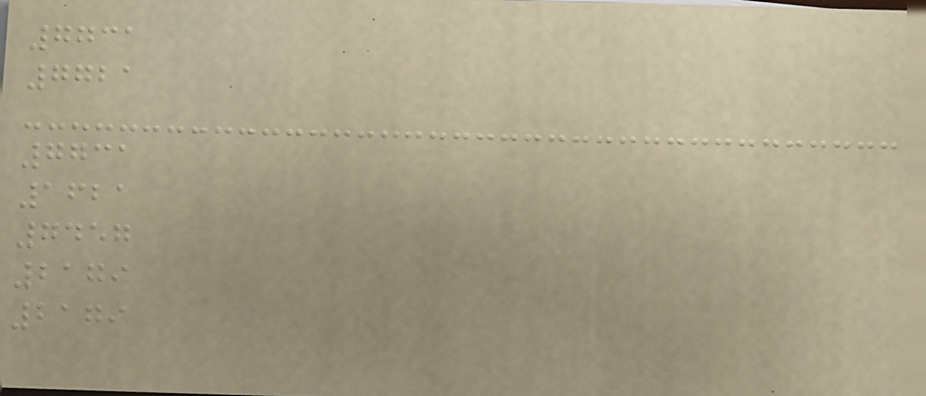7731
7721
7731
1621
7457
2179
2179
